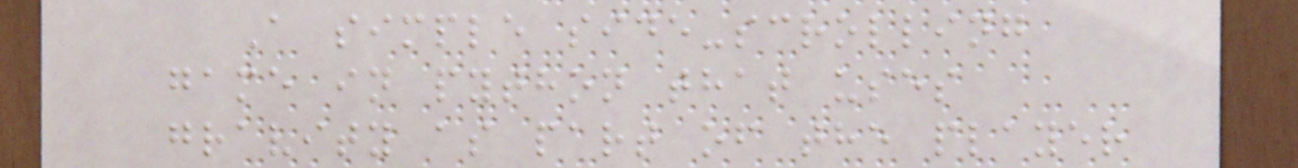A simple side-scrolling
game in python that uses
gravity as part of the player
